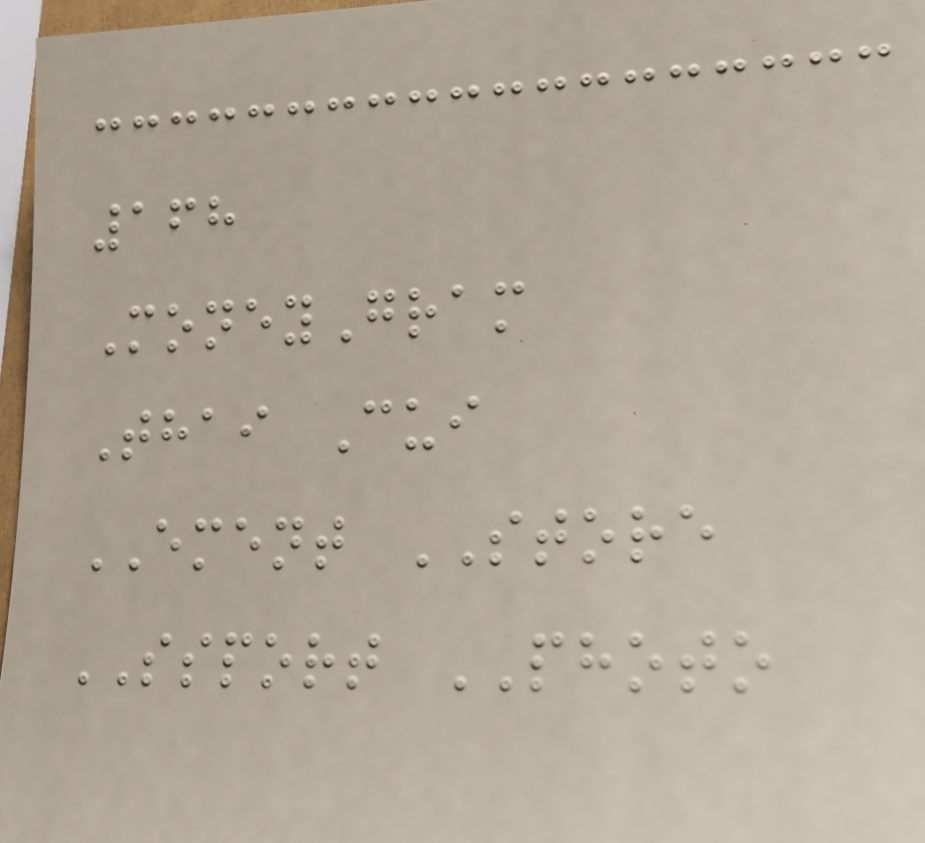168
MoneyGram
Thai Cui
EMENT STORE
SSPORT PHOTO
